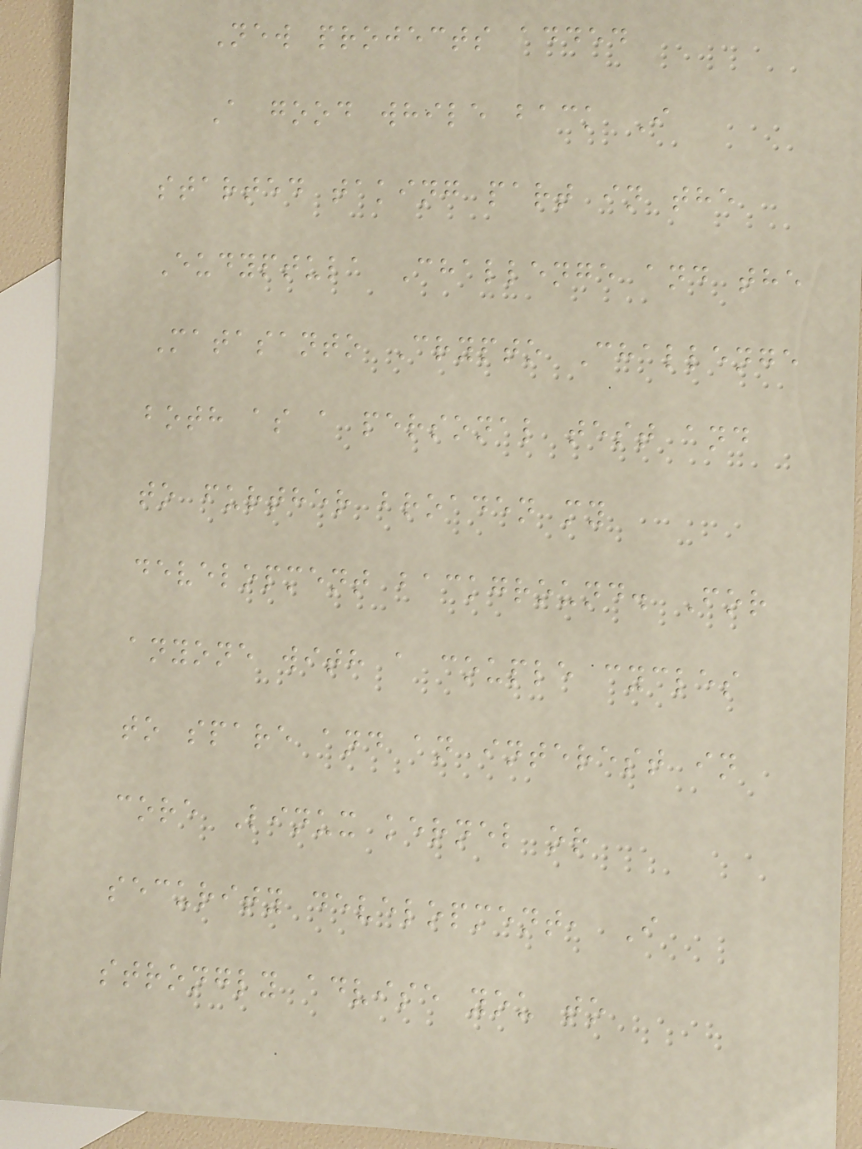New projects added
A good while back I
started taking part in the
Eudyptula Challenge and the
Matasanto Crypto Challenge
both as a personal test and
to further broaden my
development background. For
anyone with a couple cycles
to spare and an interest in
core Linux kernel or
security development, I
strongly advise you to
